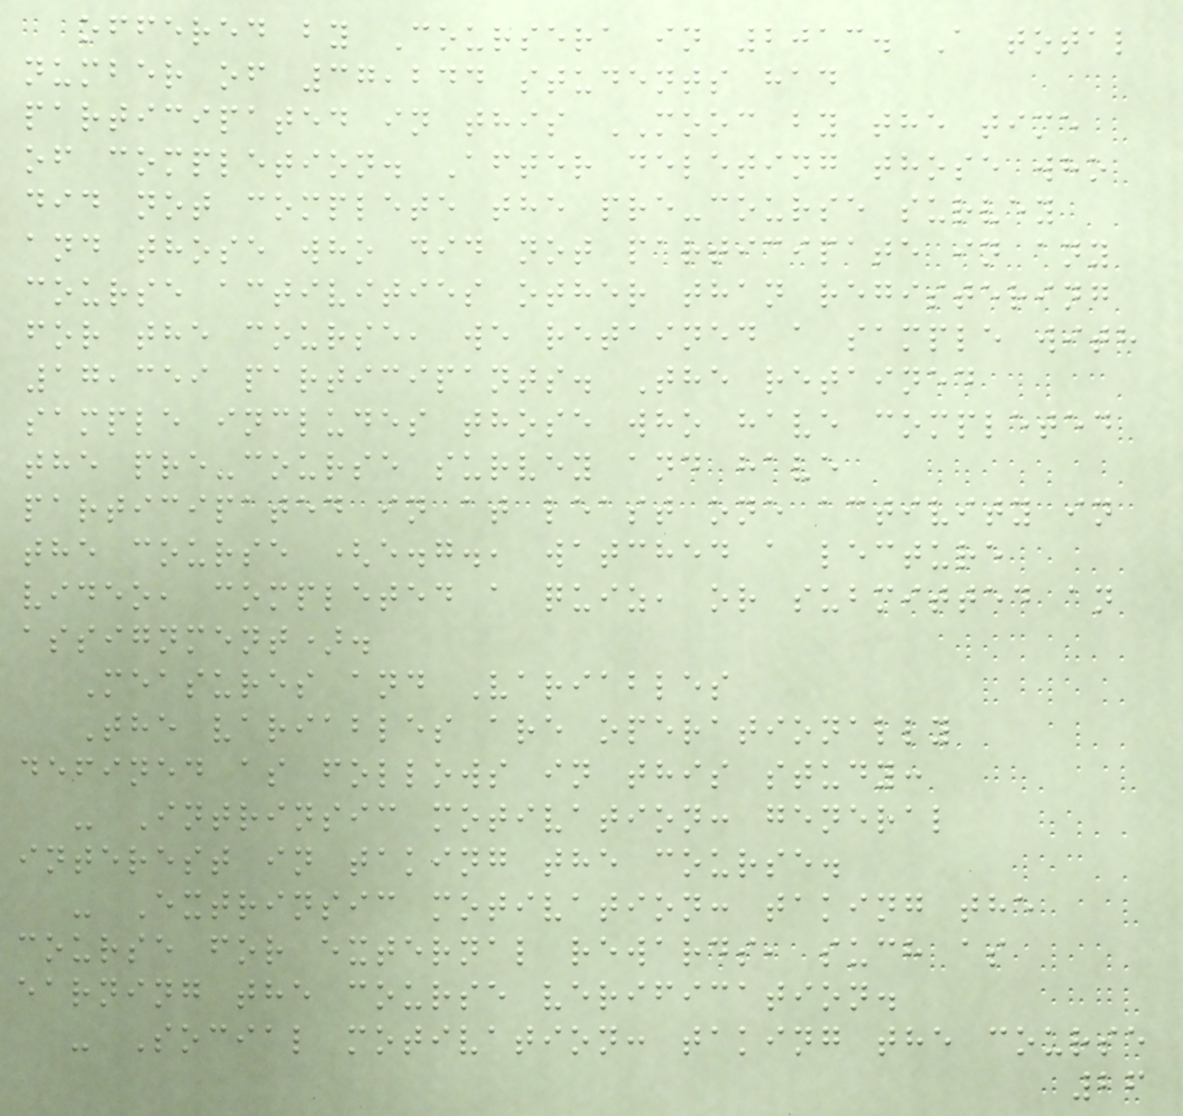offered by Coursera in 2013. A total
number of 37,244 students had
participated in this MOOC by the time
of completion. After deleting those who
did not complete the pre-course survey
and those who did not participate in any
course activities other than registering
for the course, we retained a sample with
17,359 participants. The retained
sample includes those who have completed
the pre-course survey and have
participated in at least one activity in
the course (e.g., watched a lecture
video, completed a quiz, or submitted an
assignment).
Measures and Variables
The variables are operationally
defined as follows in this study:
- Intrinsic motivation: general
interest in taking the course.
- Extrinsic motivation: taking the
course for external rewards, such as
earning the course verification.
- Social motivation: taking the course
26
